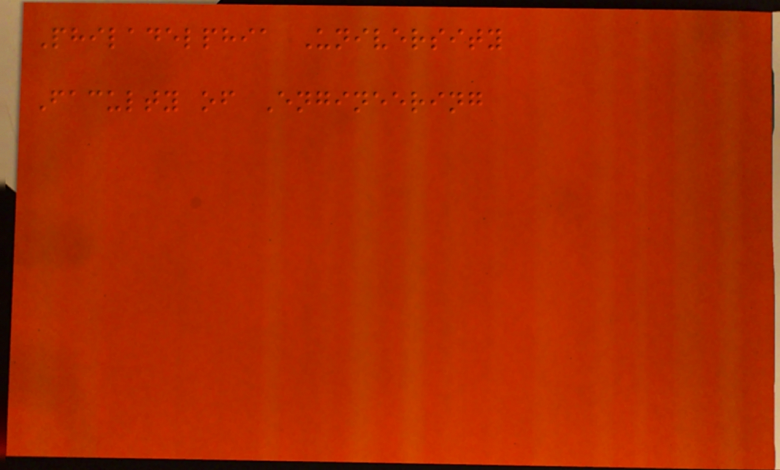Philadelphia University
Faculty of Engineering
